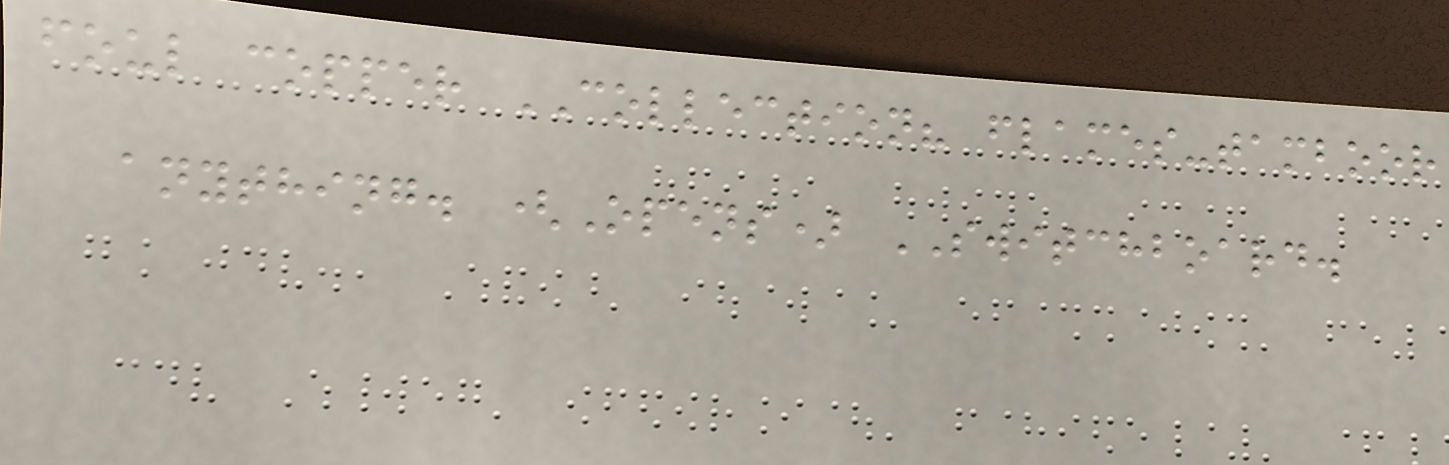foul copper COLLECTION? flames-tamboor
anything. (Opens) SWITCHBOARD.
